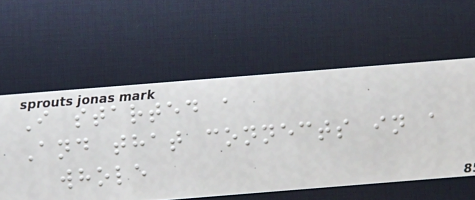I started a
And that connects in a
whole
